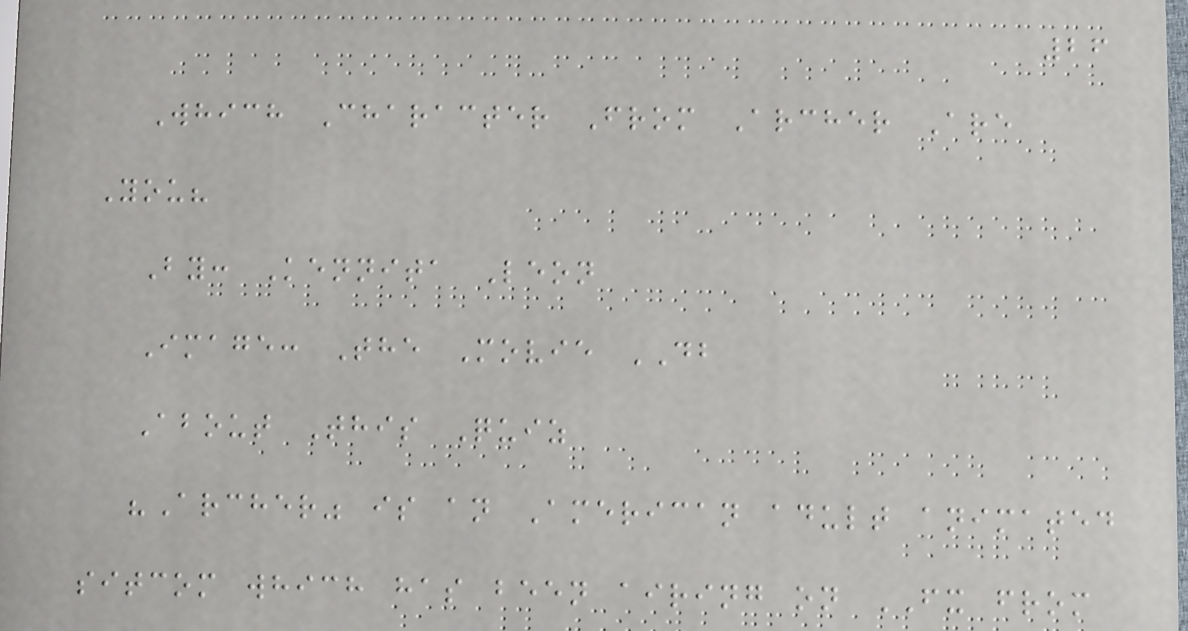26
Which Character From Archer Are
You?
By: Kennita Leon
Image: The Movie DB
About This Quiz
"Archer" is an American adult animated
sitcom which has been airing on FX from
